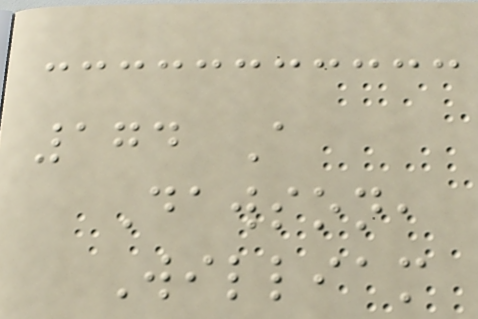174 A
Dawson,
William
